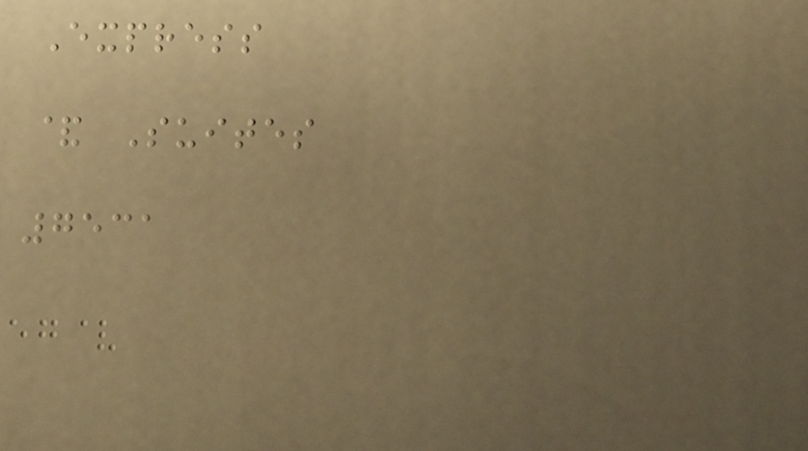Express
& Suites
7531
